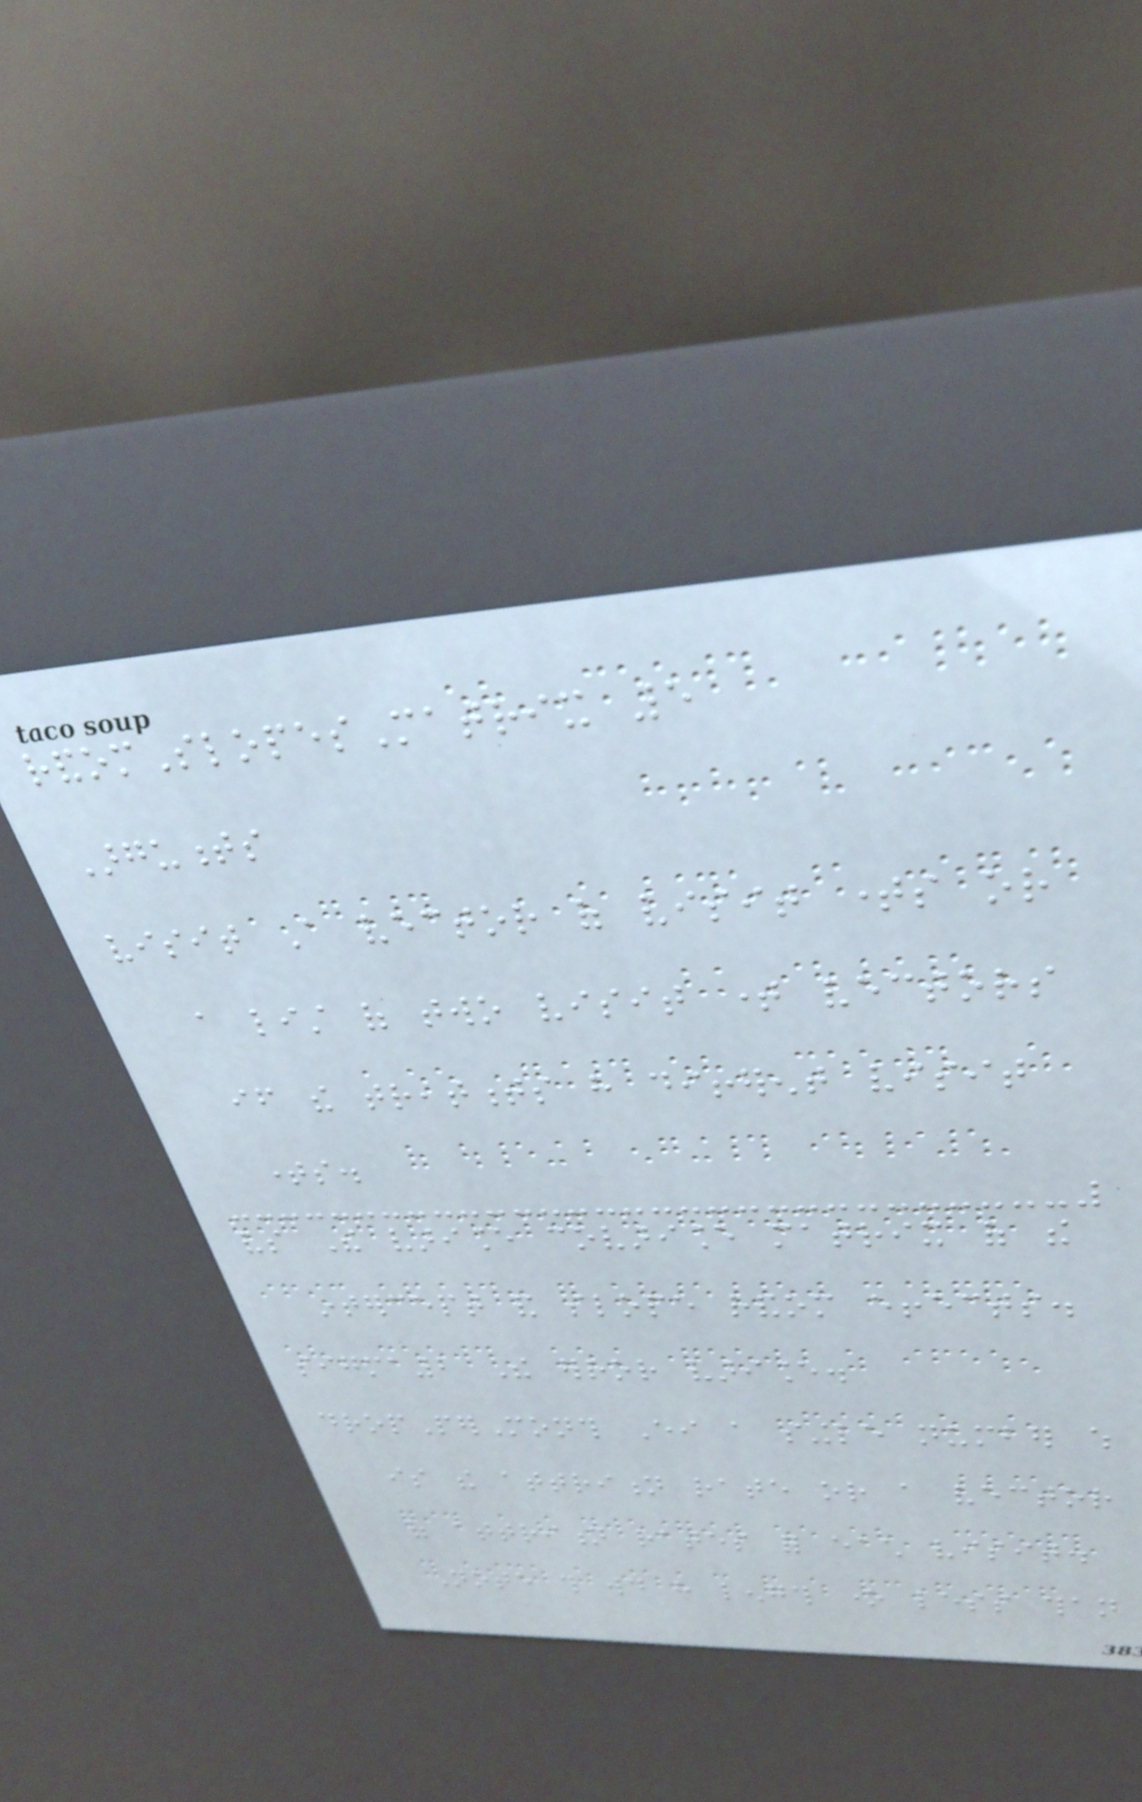randomSlopesMatrix 5
Arguments
visit A vector of visit times or
a list of two visit time vectors
if the treatments have different visit
times.
vs The variance covariance matrix of the
intercept and slope random effects.
sigma2 The error variance.
dropPerMonth Either a single number which
is the attrition rate or a vector
of attrition rates for each visit.
Note this would have length one less than
